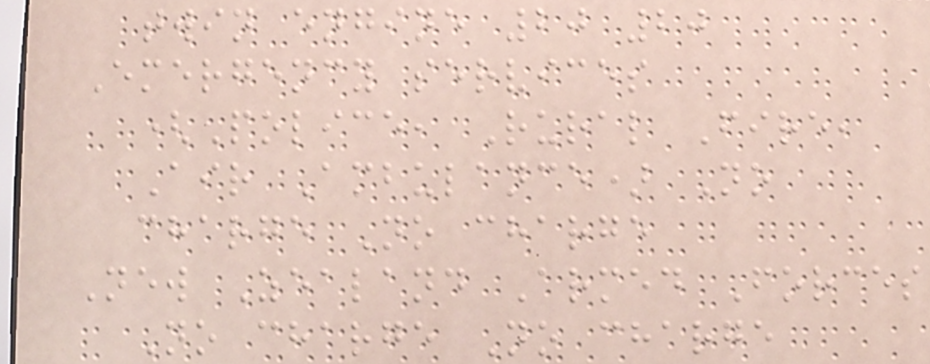twin engine 20 20
Emergency services
(Police, Rural Fire,
Air Ambulance) No
charge No charge
New Zealand Armed Forces
No charge No charge
